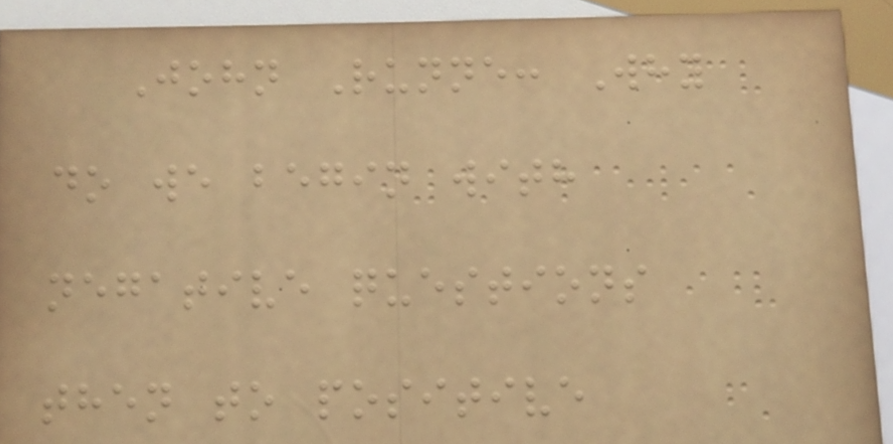John Runne: Why
do we begin with
negative questions
then to positive
